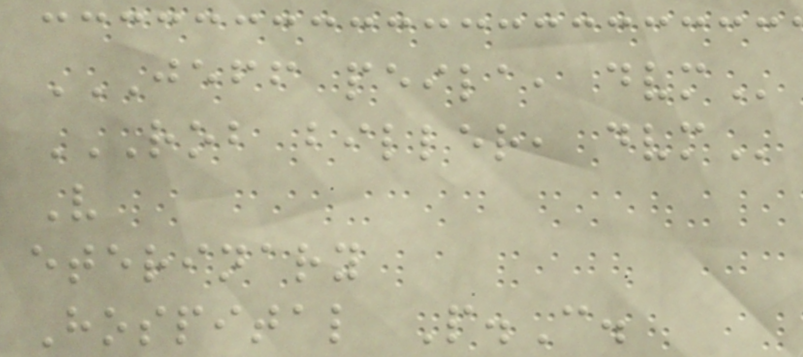JEFF PEILA, DVM
ROB BILLER, DVM
V
eterinary
Hospital P.C.
